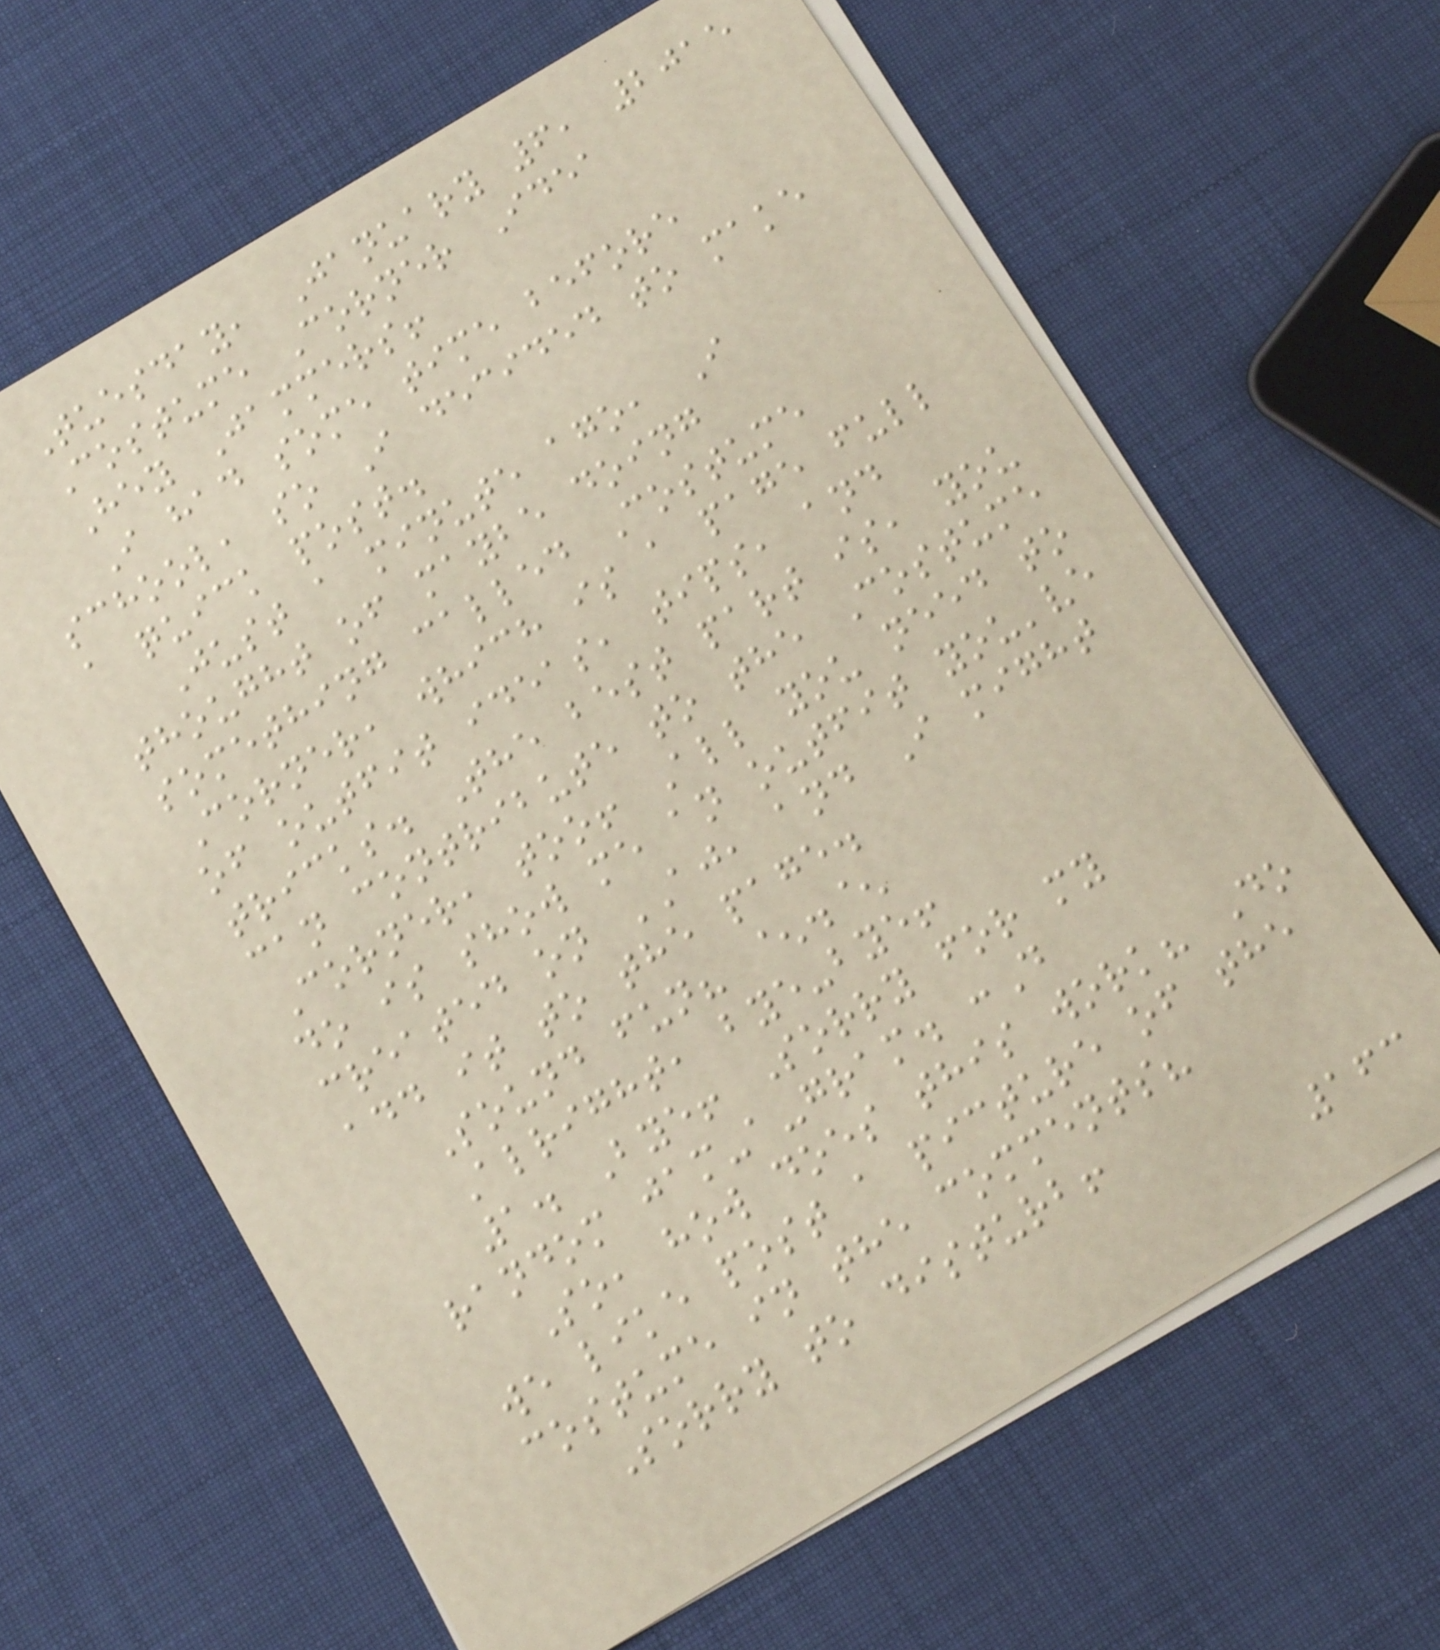Tuesday, January 6, 2015
Costume Corner Idea
Hey Jammers!
I had some time before
school, so I decided to make
a quick post.
Just a minute ago, I
thought of maybe doing
something called Costume
Corner, which is a page full
of outfit ideas, tips, and
tricks. The best part is, you
can contribute to the Costume
Corner, too! All you need to
do is show me an outfit you've
created on AJ, and I might
add it to the page.
Sound fun? ^.^
Alright, bye-bye!
1. Bye! Sorry for my
random jam-a-gram. :D
So, how does this work? Do
we like post a picture of the
costume in the comments?
Sorry to disturb!
163
